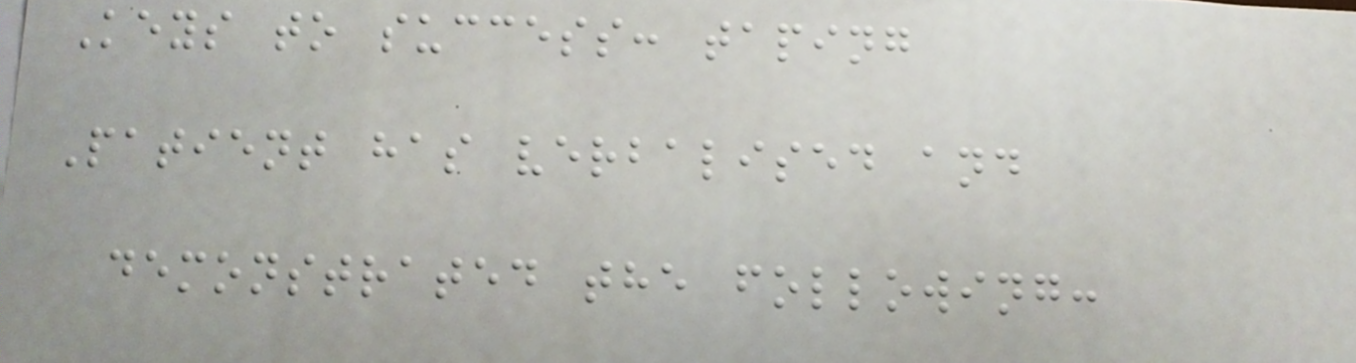Keys to success: taping
Patient has verbalised and
demonstrated the following:
